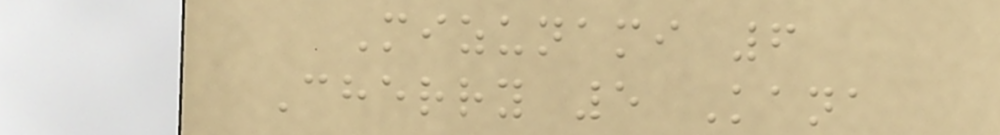Mizunami 6
Cherry 5 Kana
